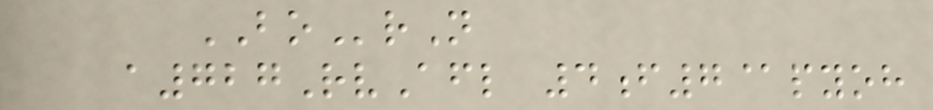BOrN
a727RvAfl 4f7@pyoh
